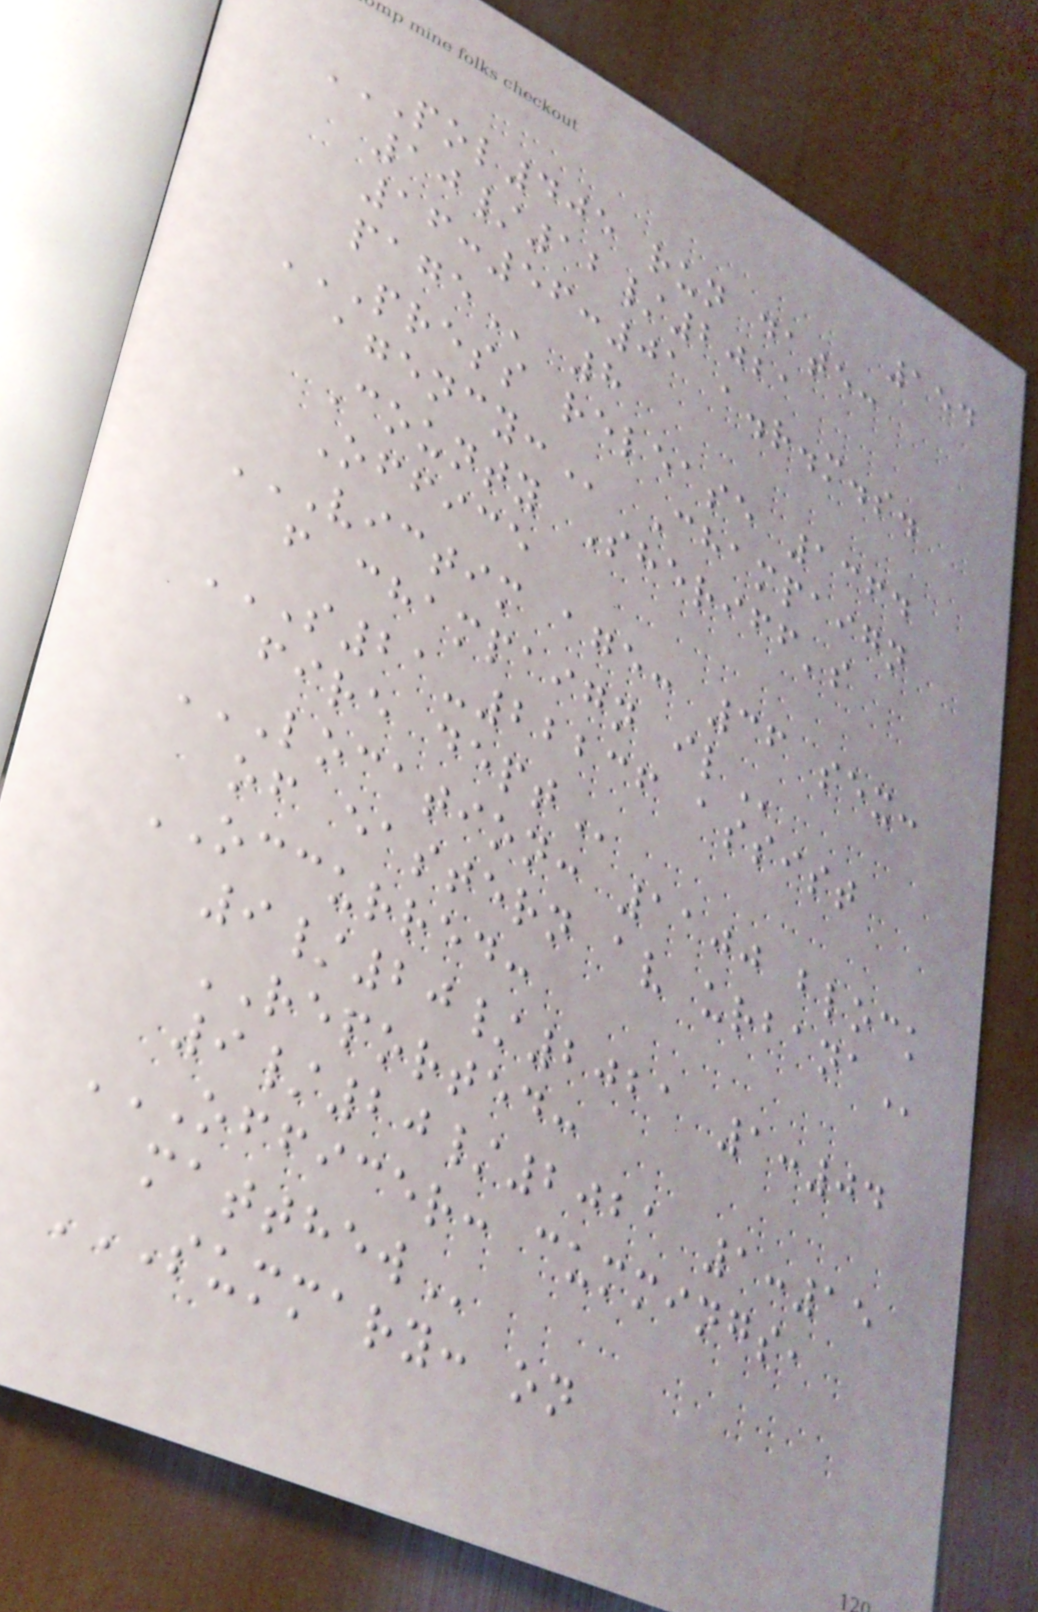154
POL405 RUN DATE:
10/12/2021
16:56:01 A.R.M.S.
PAGE 8
PRESS RELEASE 1364
AGENCY: Champaign
County Sheriff's
Office
VICTIM AGE: 36 SEX:
F CHAMPAIGN IL
S21-22236 ASSIST
FIRE DEPT
LOCATION: 1100 BLOCK
OF EASTERN AV URBANA
OCCURRED:
9/20/2021 1:04
REPORTED:
9/20/2021 1:15
OFFICER: CUMMINGS,
MATTHEW
SUMMARY: ON
